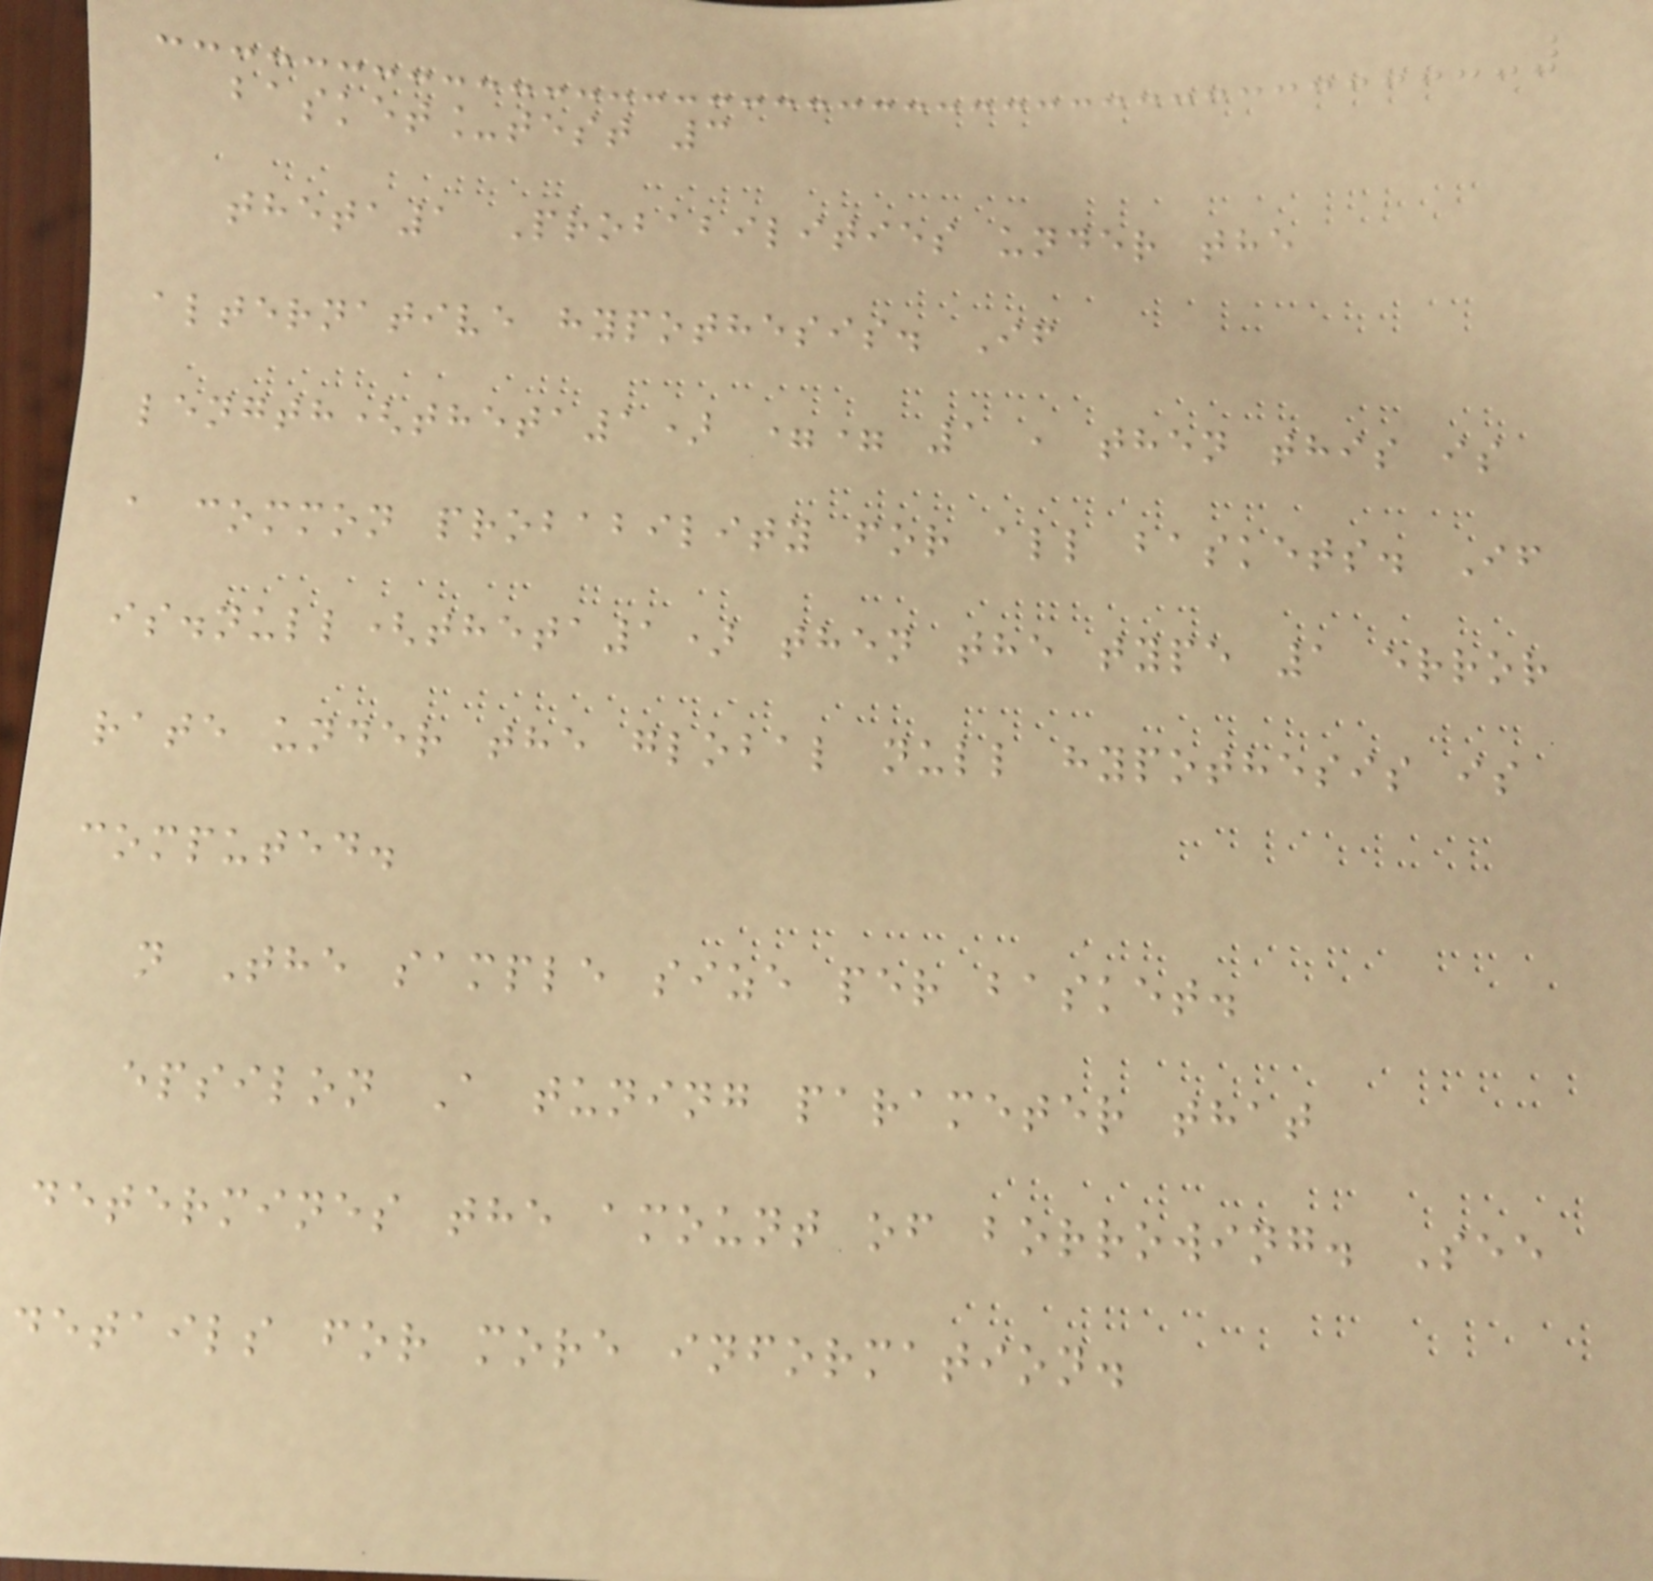basket_test 3
theta1 Probabilities under the
alternative hypothesis. If
length(theta1) == 1 , then this is
a common probability for all baskets. If
is.null(theta1) then the type 1 error
rate under the global null hypothesis is
computed.
n The sample size per basket.
epsilon A tuning parameter that
determines the amount of borrowing. See
details for more information.
